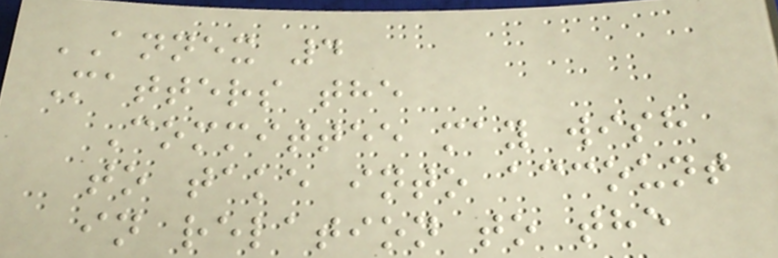ANNEX 4
Matters the
Committee may wish
to take into account
in relation to the
